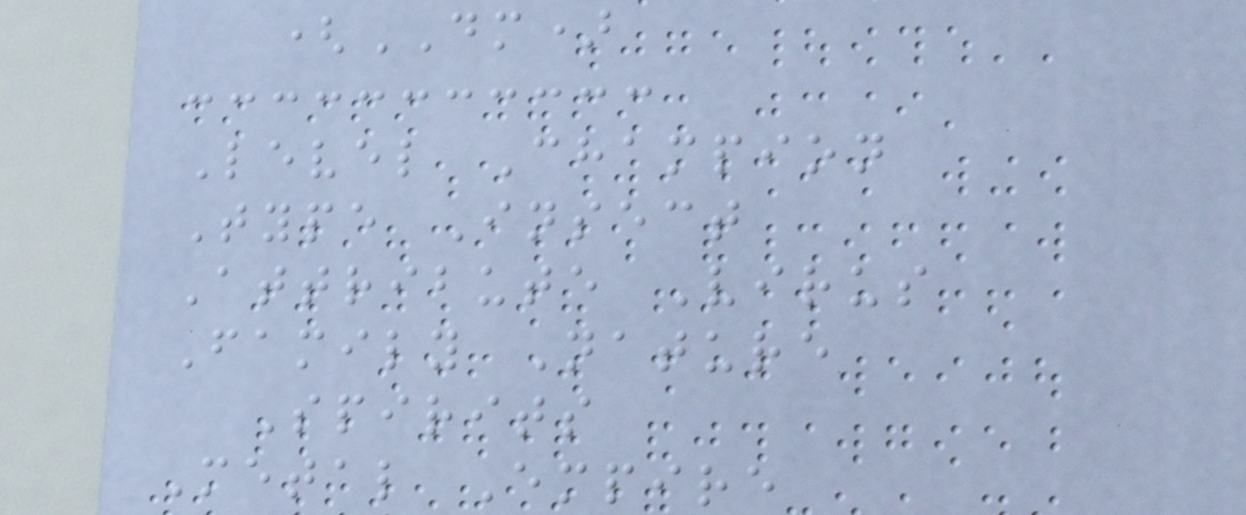(DM)
Level Champion
Type Insect
Attribute Virus
Family Nature
Spirits
Metal Empire
